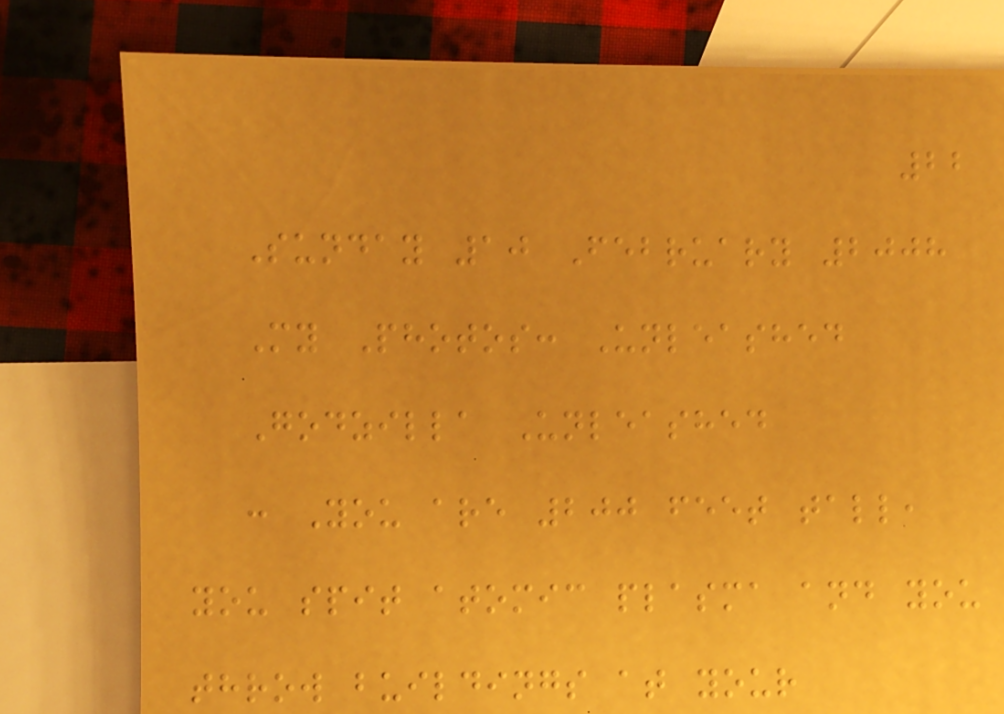22
Sunday 10 February 2008
My Photos: Unleashed
Godzilla Unleashed
: You are 200 feet tall,
you spit atomic plasma and you
throw buildings at your
